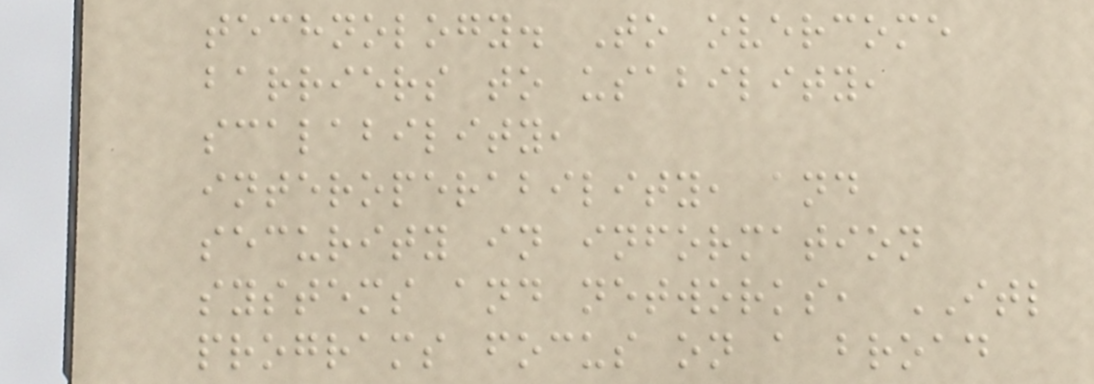technology. To overcome
barriers to usability,
scalability,
interoperability, and
security in information
systems and networks, ITL
programs focus on a broad
